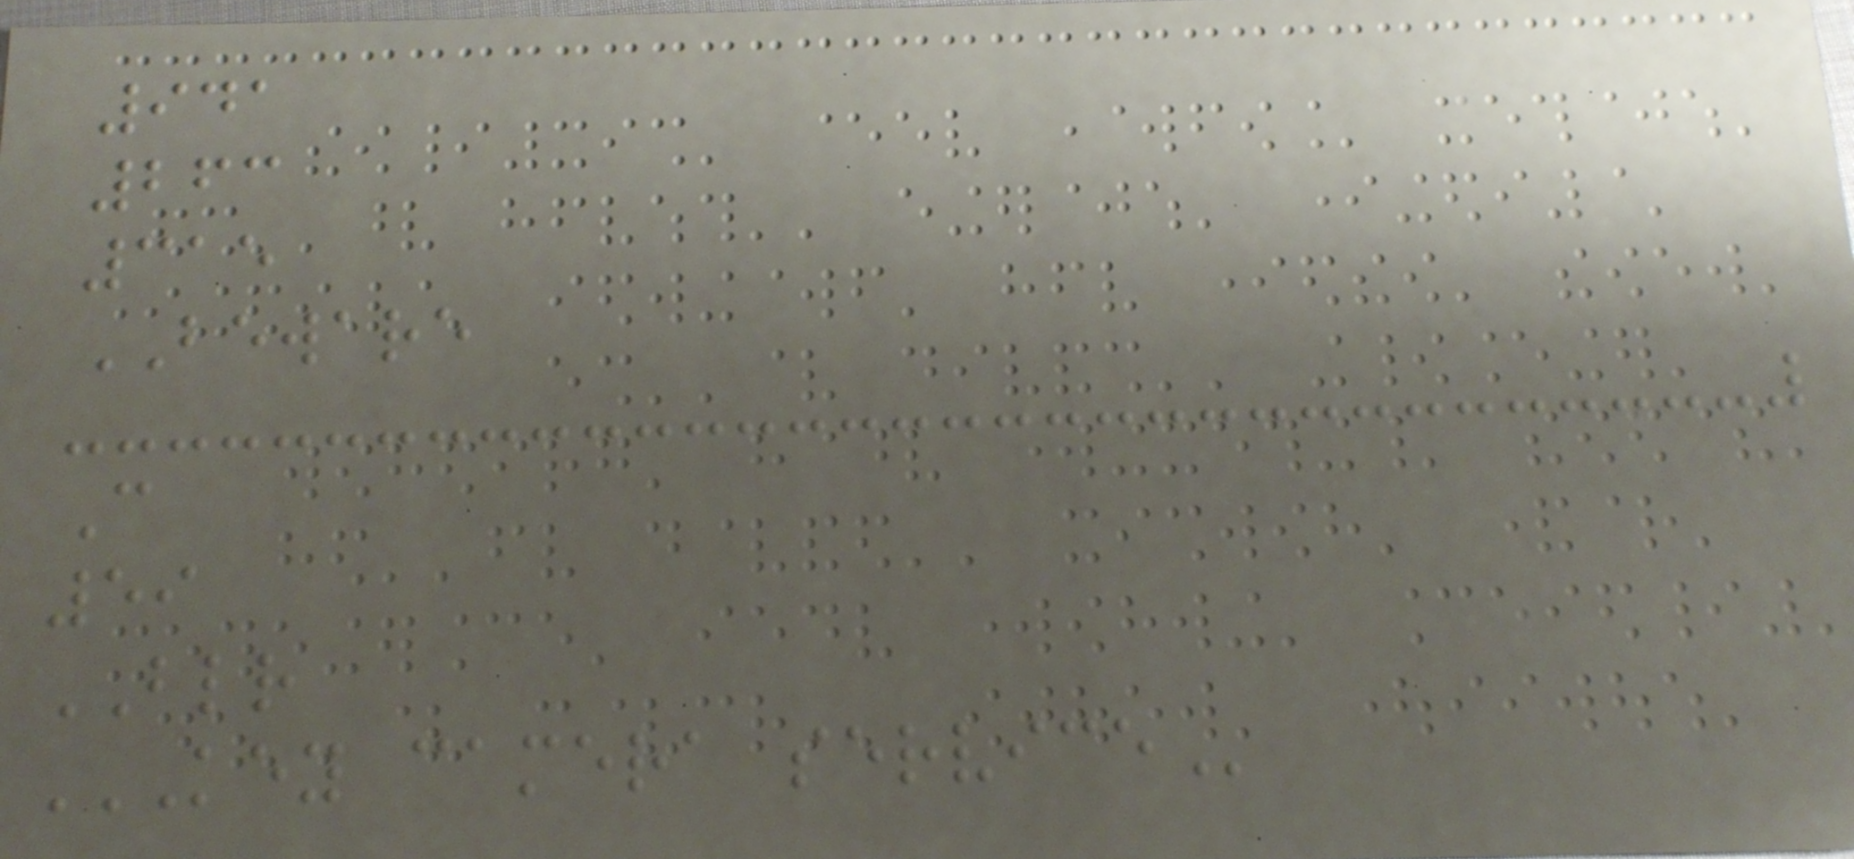941
263
315
BEWARE
C
59
BLR
KEY CAMERA SERVICE
